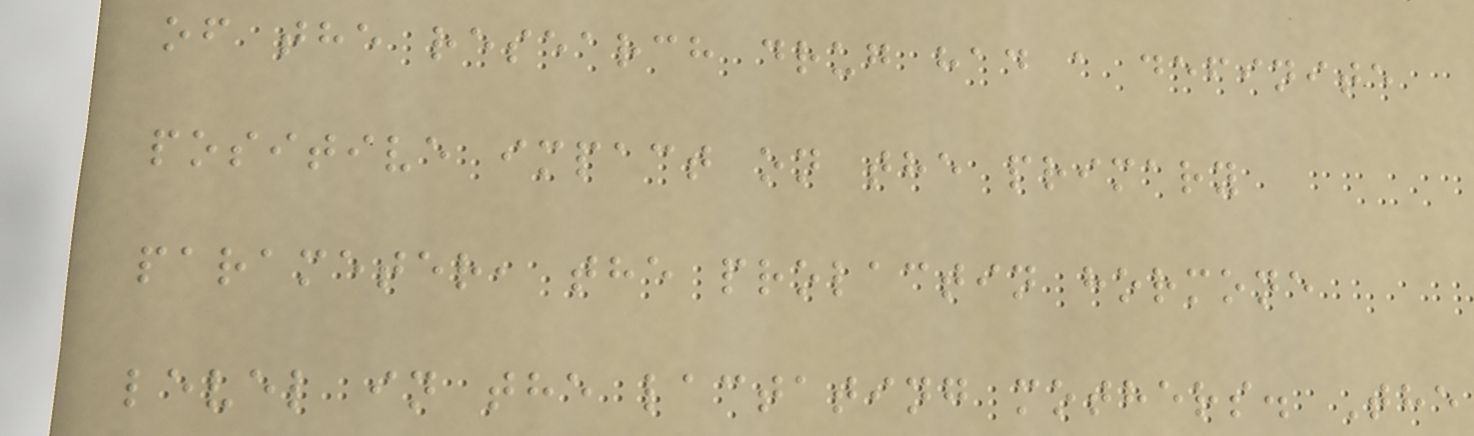of the research drug had a definite
positive impact on the primary
parameter, the prolactin hormone
level in the lactating mothers. The
